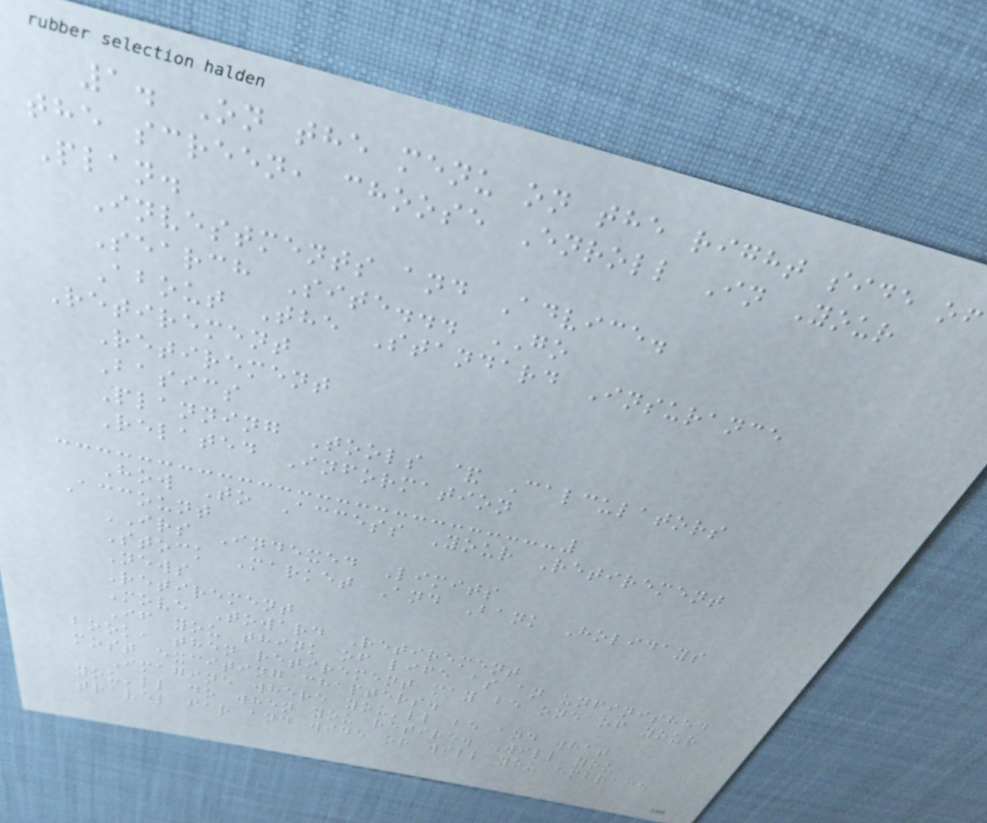1. On the menu on the right side of
the screen, choose Enroll In Your
Plan.
Investments and Advice.
Search Site... GO
About The Standard Insurance
Retirement
Retirement
Basics
Planning Tools & Calculators
Related Information
How To Access Your Retirement
Account
IRS Indexed Limits
Stock Market And Bank Holidays
News
Retirement
Move Toward Retirement
If you think of life as an unfinished
book, then retirement may be one of your
most exciting chapters.
Imagine where you'll be and what
you'll do when you retire. Will you
travel far and wide or will you embrace
